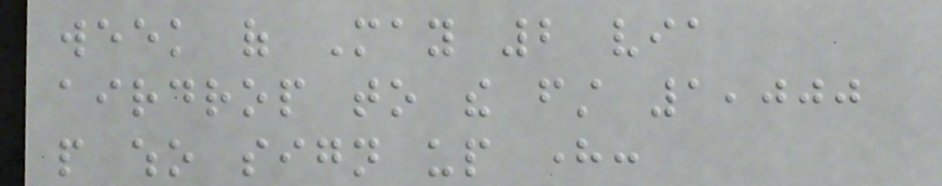week of May 2 via
airdrop to the first 1,000
people who sign up here:
